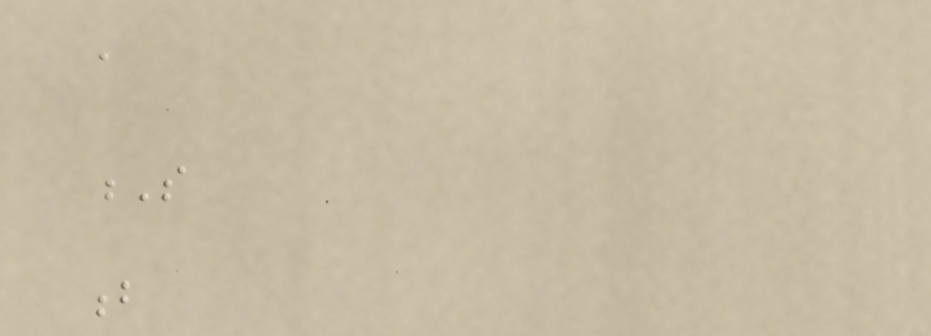a
S
b
